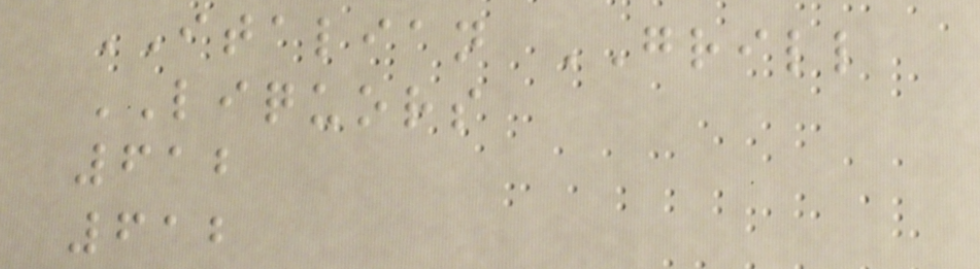ITALIAN GRILL
LIQUORS
612
612
